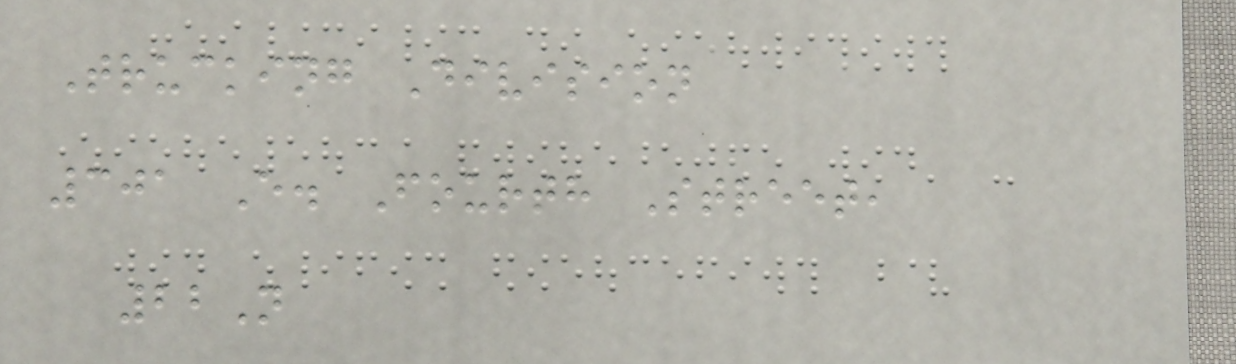Trucking Division
301 E. Fourth Street,
22N
